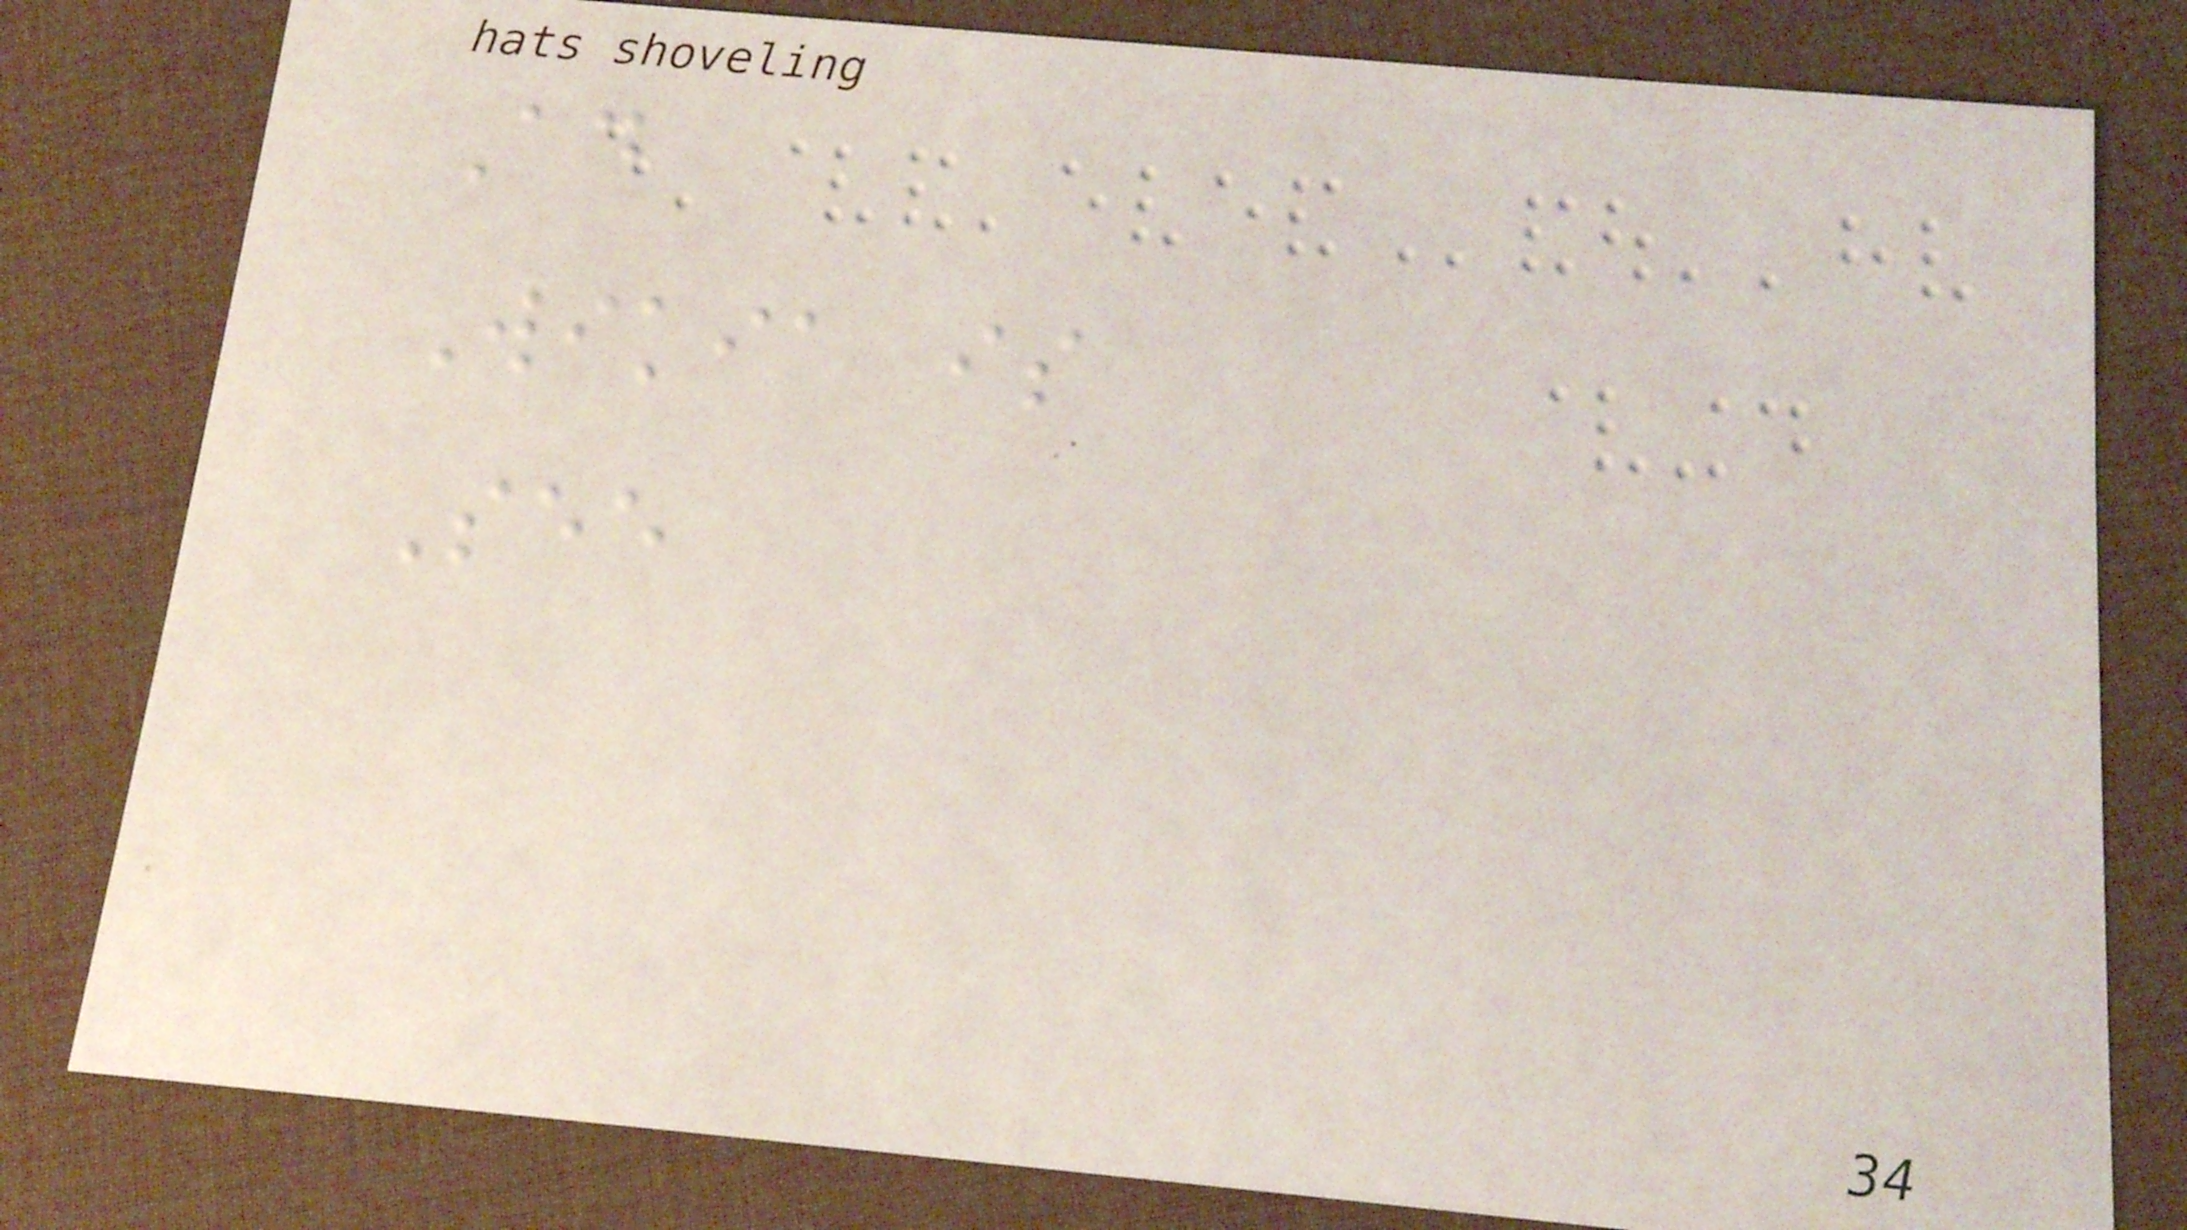Ad
Wikia is
See
